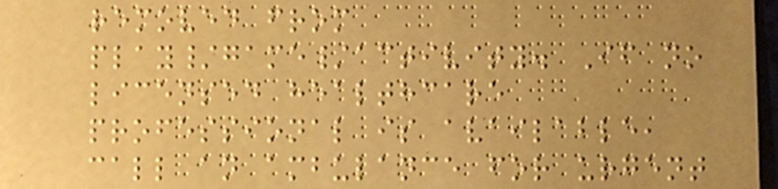removed from
play/game/activity. If no
licensed healthcare
professional is available,
call an ambulance for urgent
